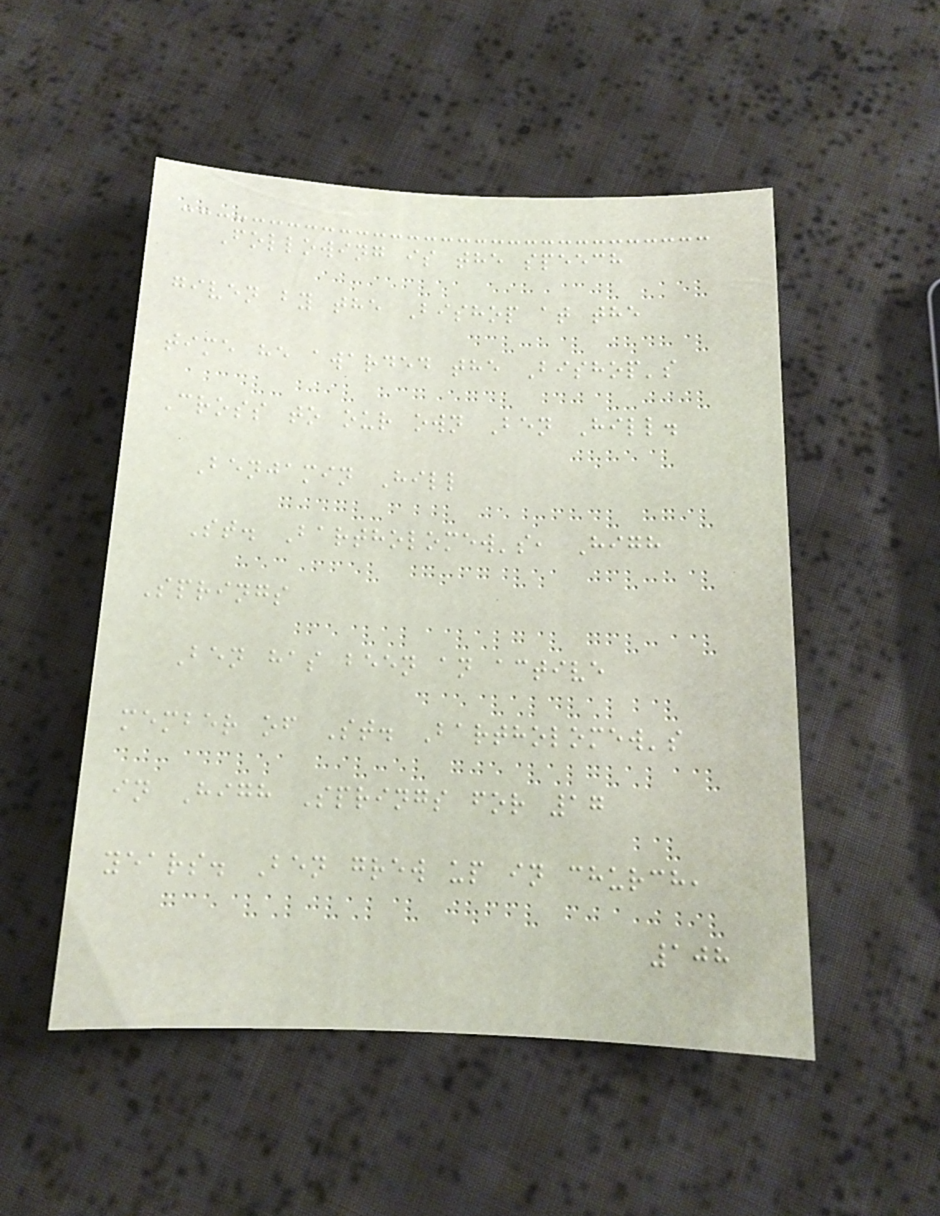Following is the speech
given by the Bishop at the
time he awarded the Bishop's
Cross to our own Ben Hill.
Benjamin Hill
St. Bartholomew's, High
Springs
Ben has been an active
member of St. Bartholomew's
in High Springs for 17
years. Ben grew up in church,
108
